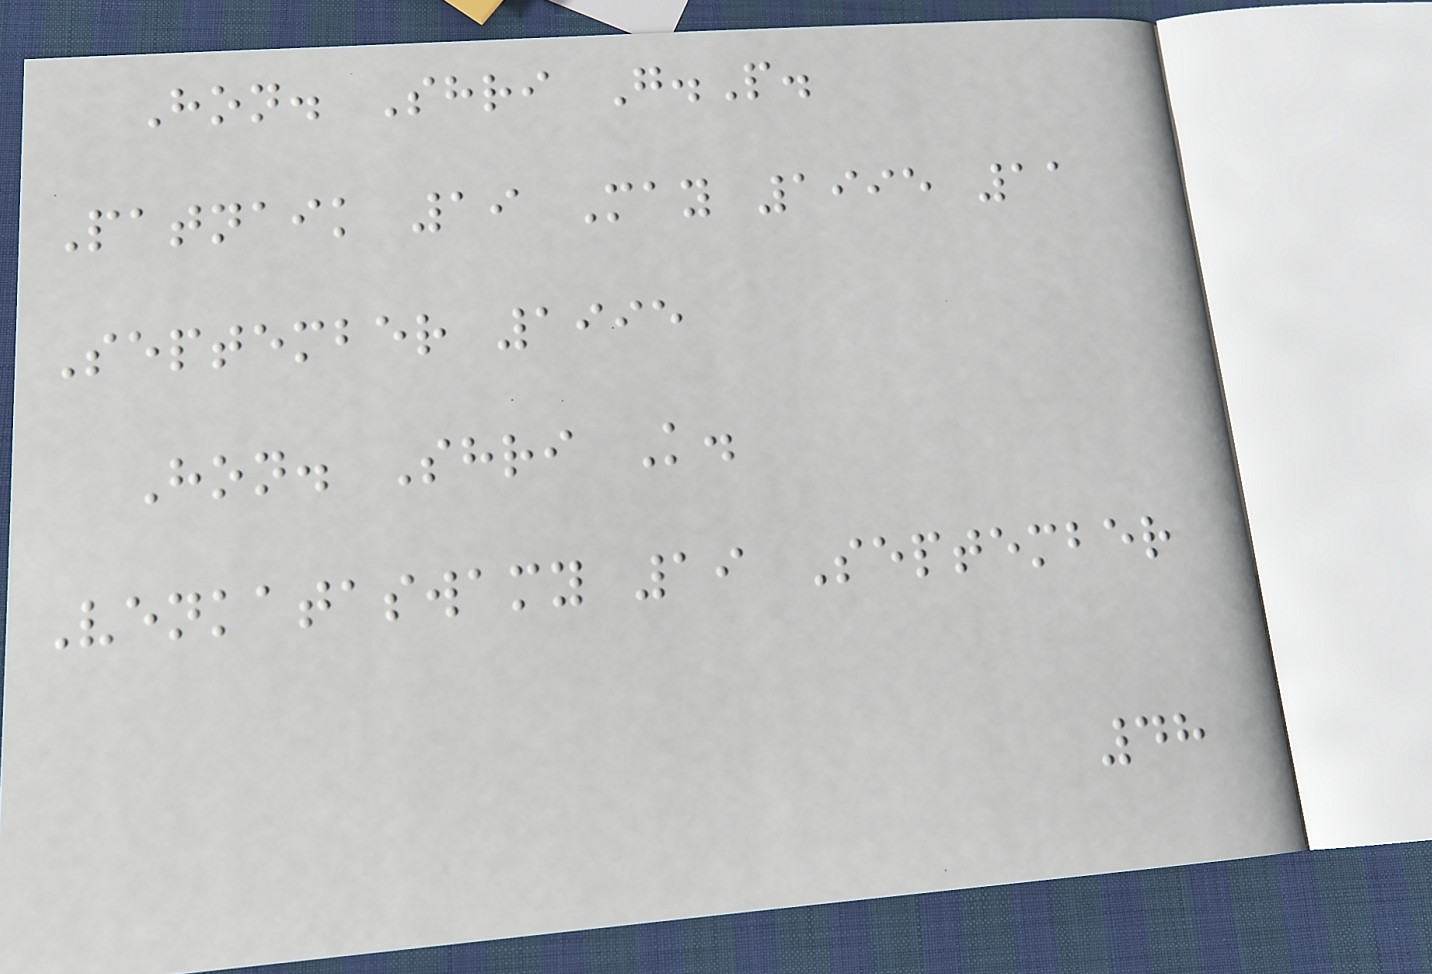Hon. Shri G.P.
Patnaik 19 May 1995 11
September 1995
Hon. Shri K.
Venkataswamy 19 September
48
